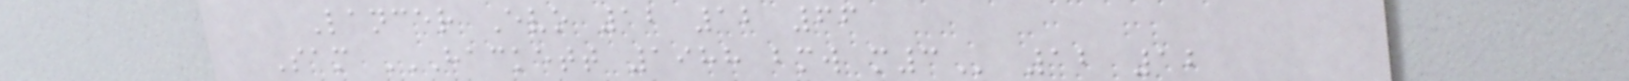Lancer Evo 12 12 66
Sam HACKETT 1988 BMW M3 12 12
